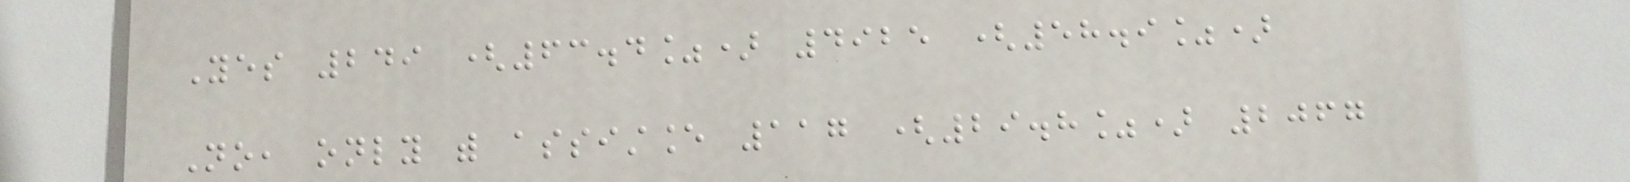Yes 249 (63.4%) 4925 (58.9%)
No, only with assistance 117 (29.8%) 2067
